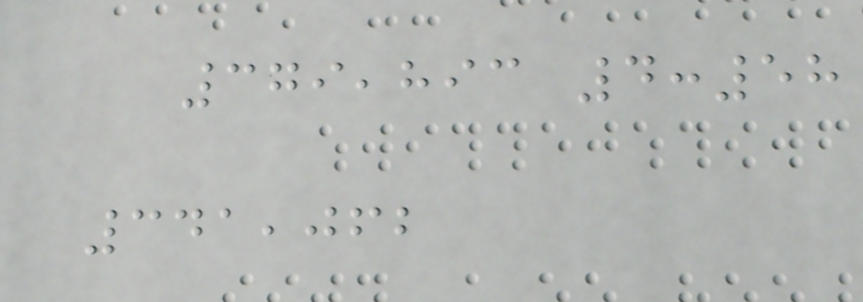379,893 4:58
341,062
